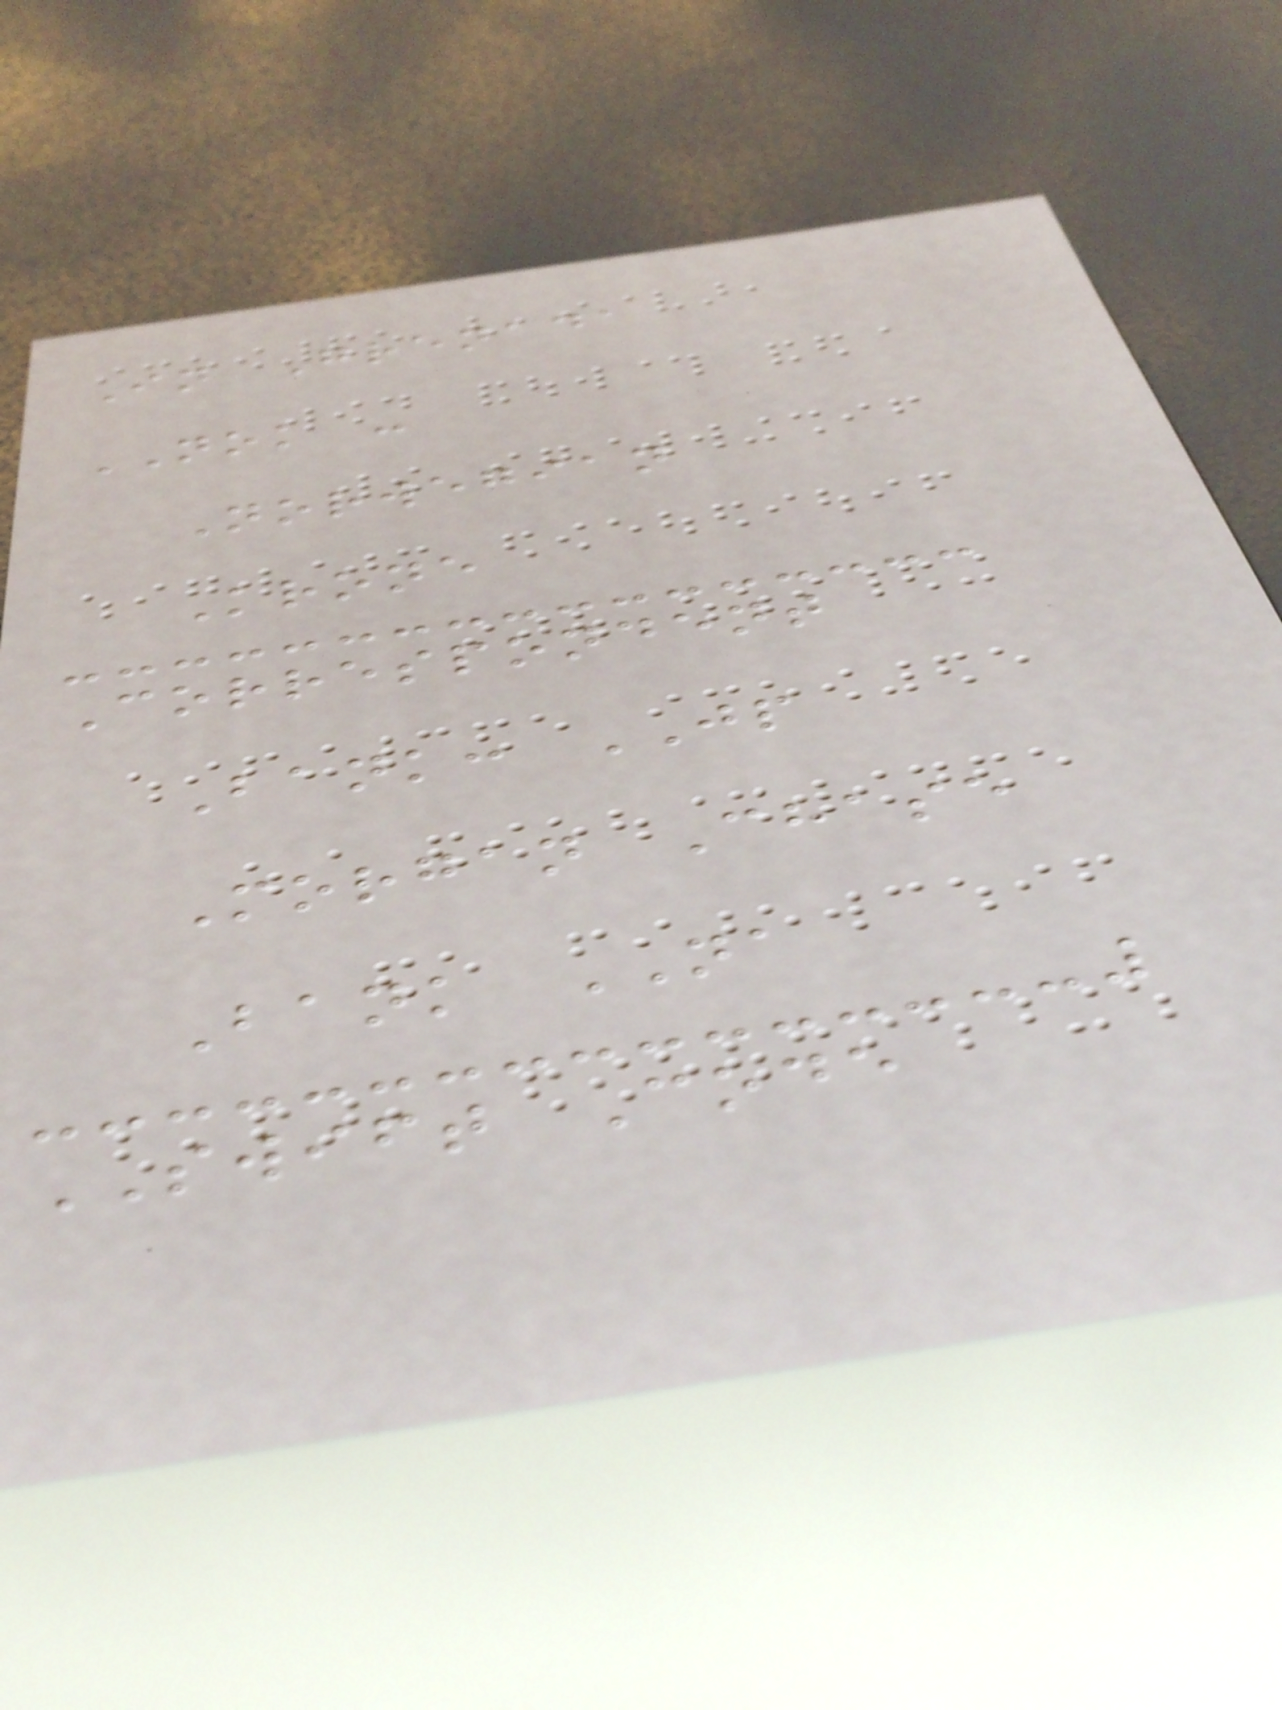In Grenada
NOK -
Norwegian
Krone
Correspondent
Bank: JP
Morgan Chase
Bank NA
SWIFT Code
